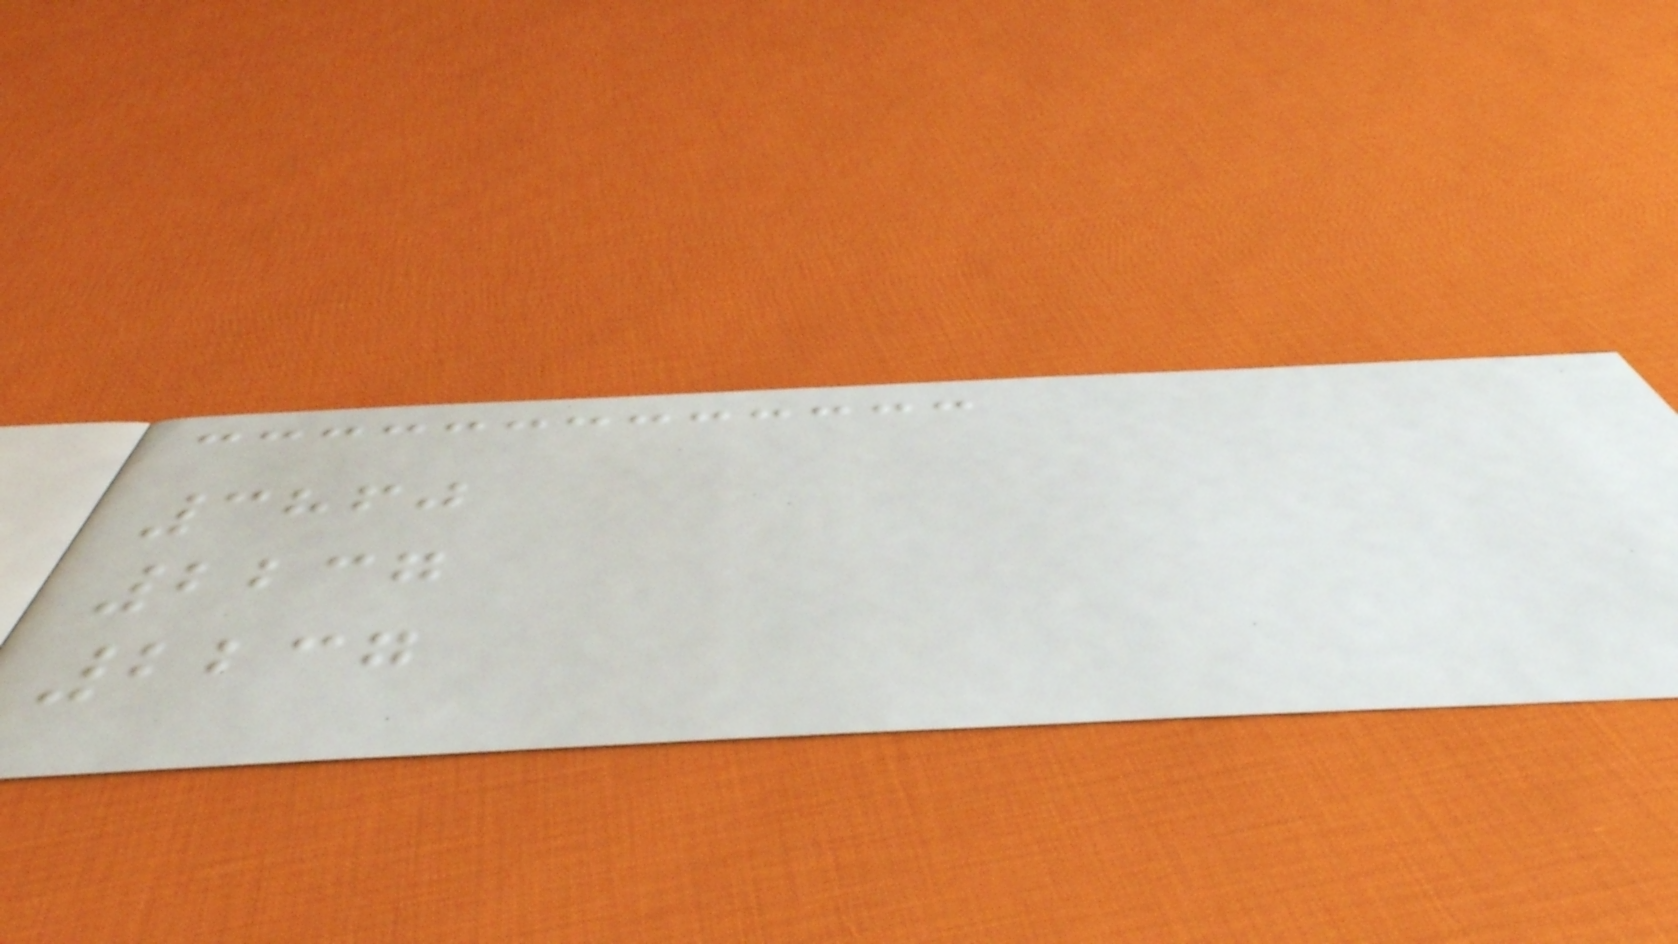3860
2237
2237
